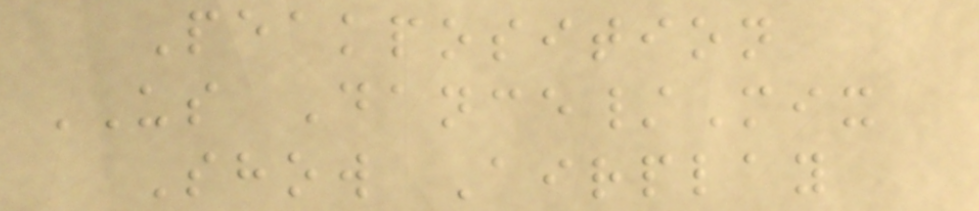Peakposition
US Dance/Mix
Show Airplay
